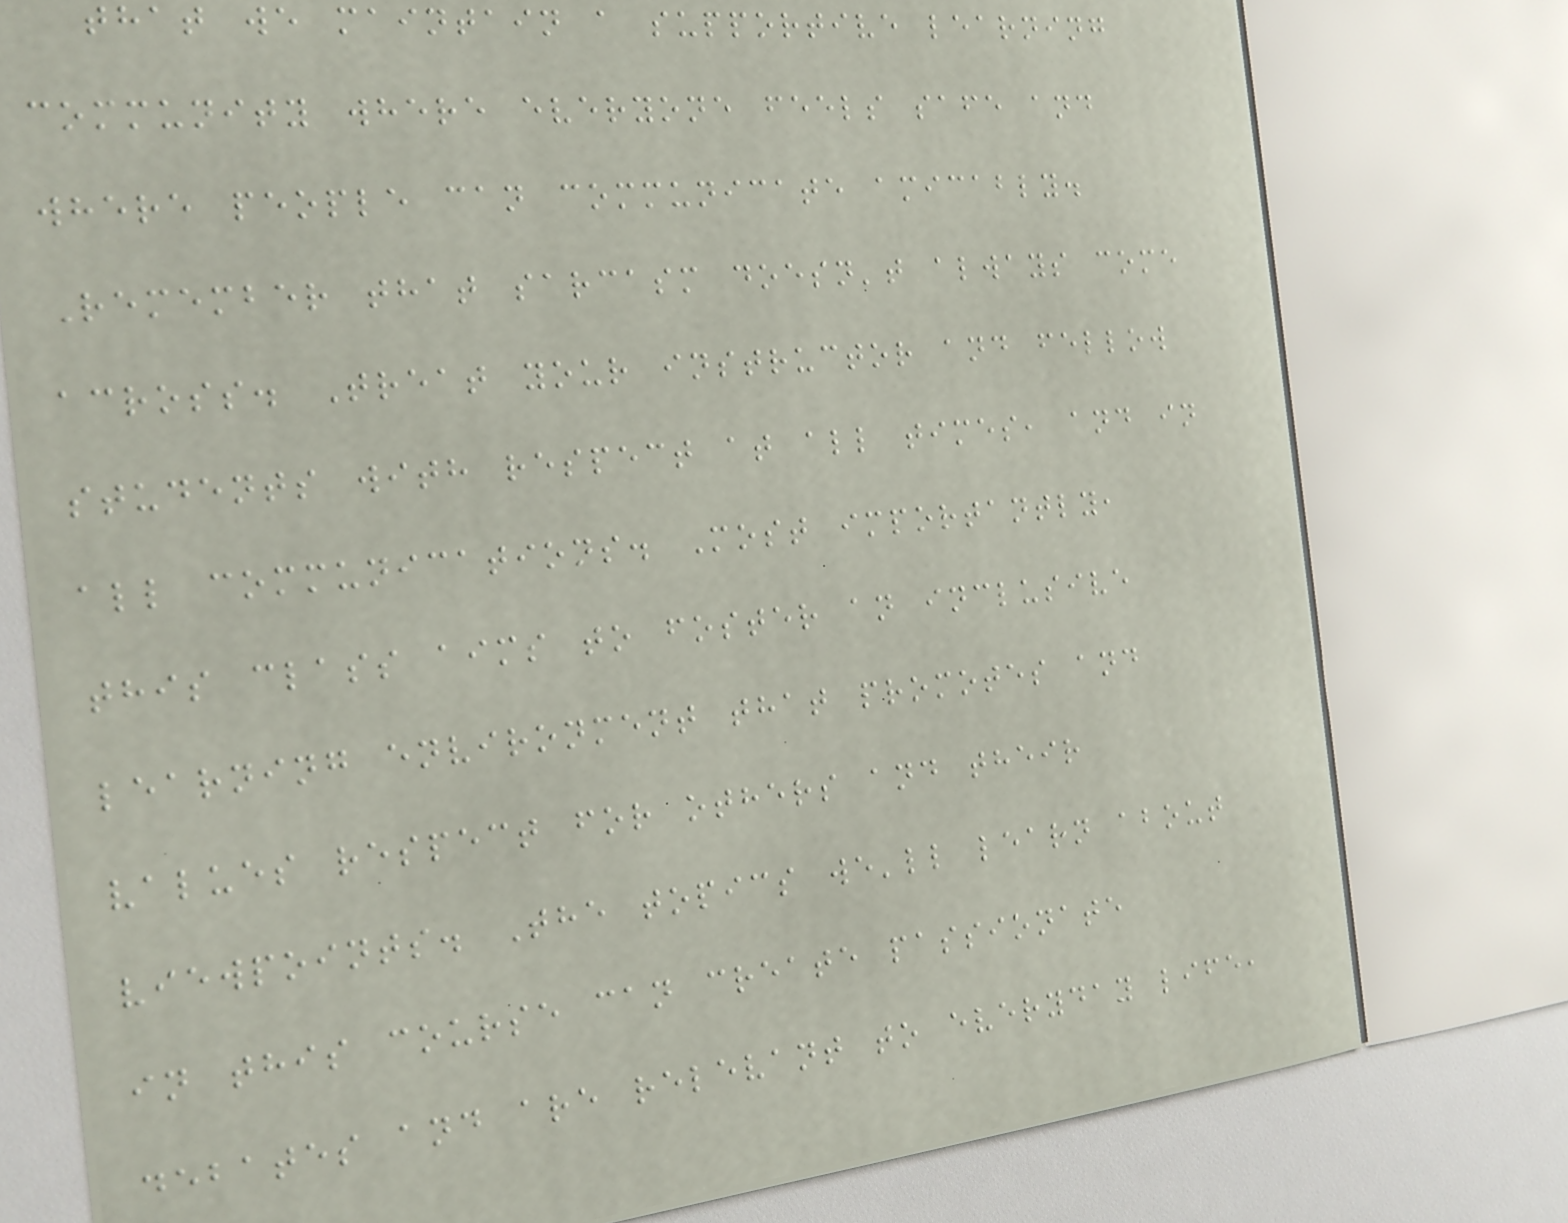that we maintain a supportive learning
community where everyone feels safe and
where people can communicate amicably.
Remember that sarcasm doesn't always come
across. Treat your instructor and fellow
students with respect at all times, and in
all communications. Most importantly,
this class aims to foster an inclusive
learning environment that promotes and
values respect for others and their
viewpoints. The topics we'll learn about
in this course can create passionate
debates and are relevant to everyday life,
